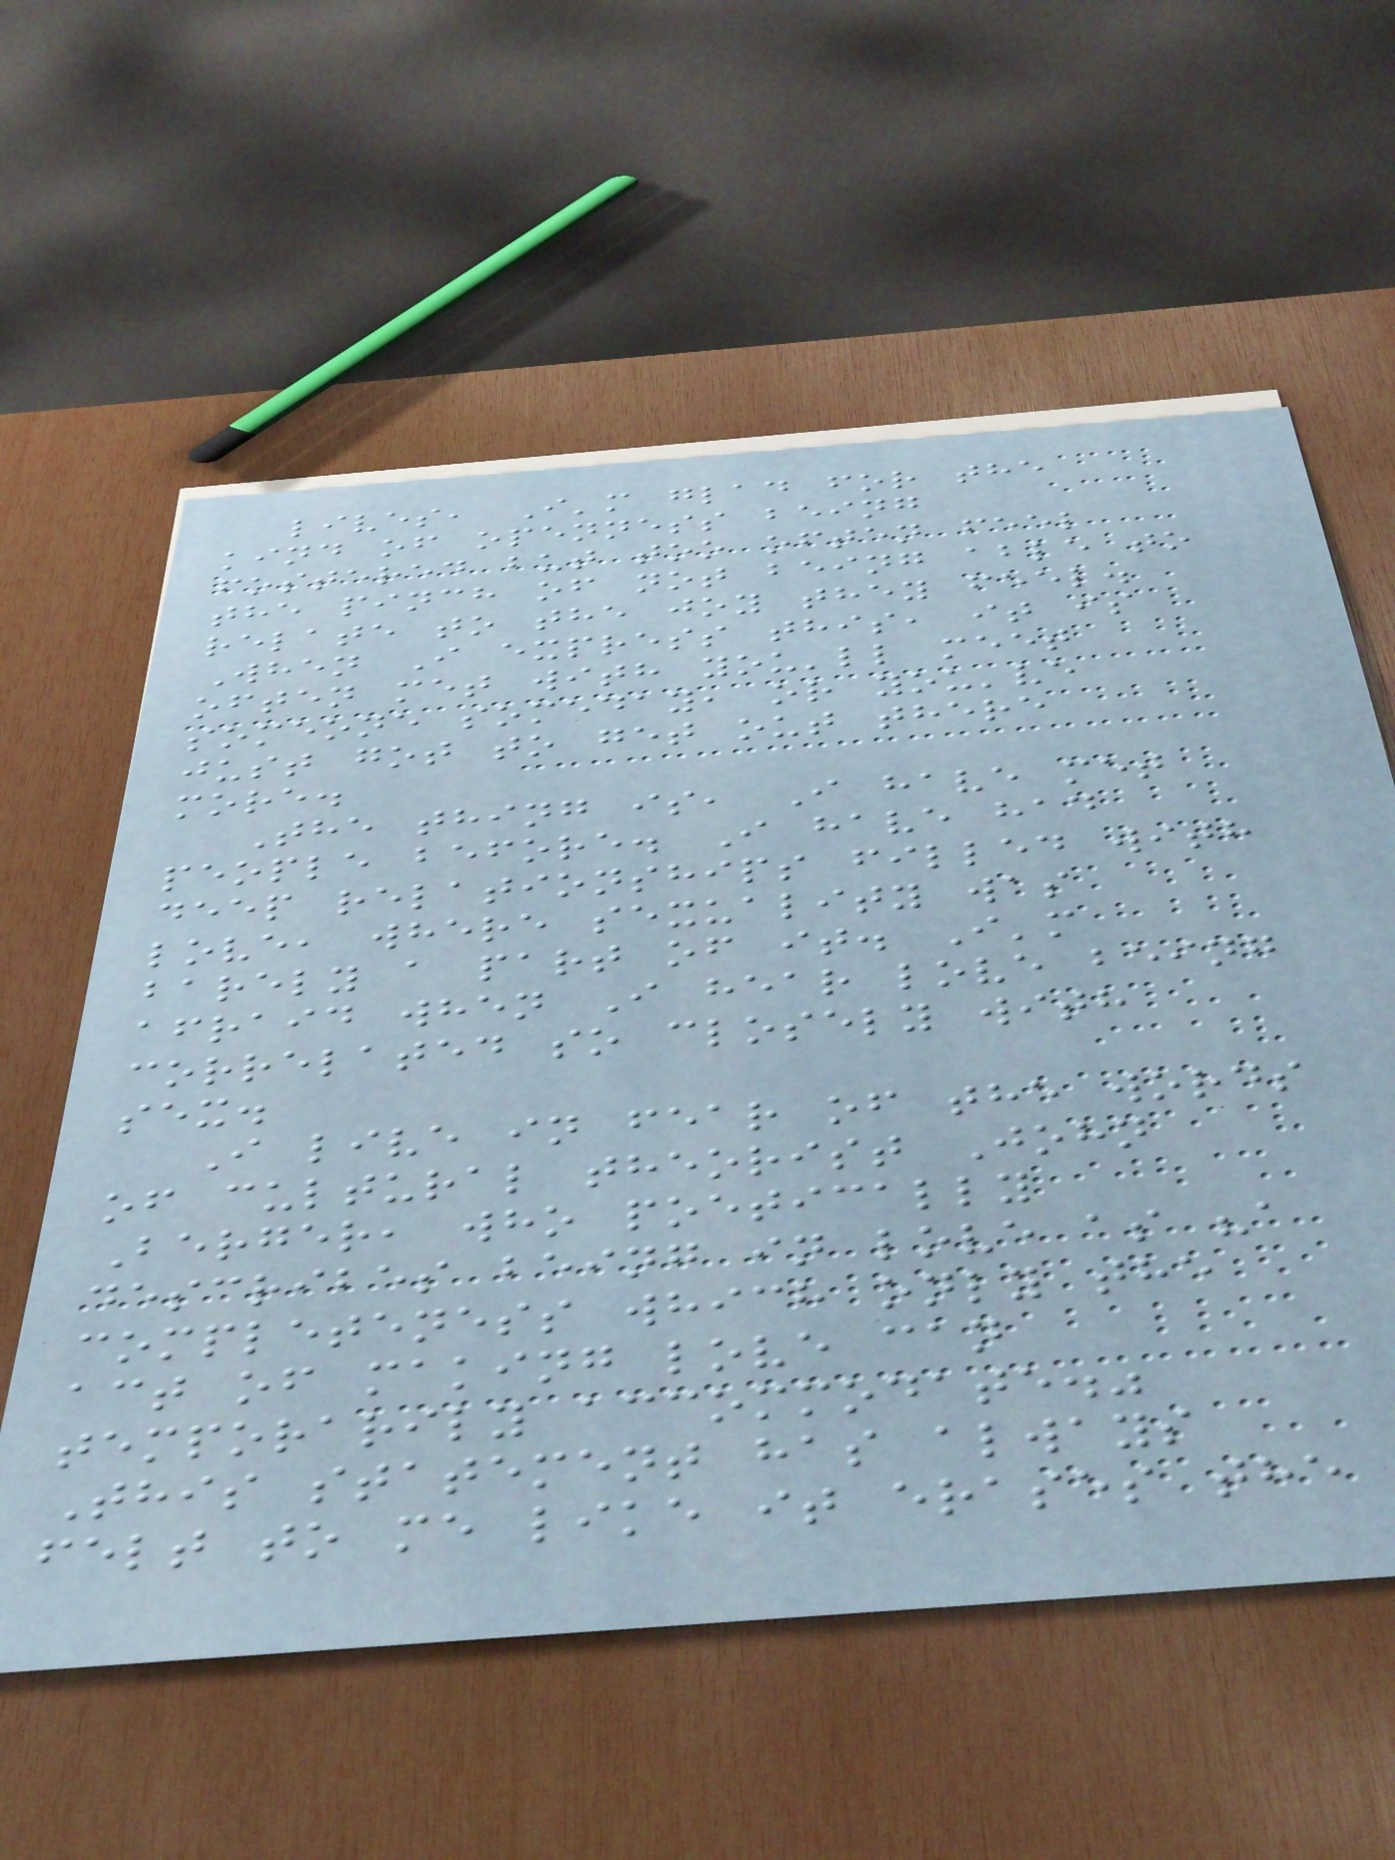lives, I'm glad for the
kind of openness being
fostered but too often feel
the pinch of not being able to
relate to the joy they feel.
When I express this, it is
often met with you'll meet
someone someday, or you've
just got to get out there
more.
The thing is, I have met
people before. I have had
deep relationships filled with
love, where sexuality was
barely a part of it. I'm
afraid when I hear love being
correlated so closely with
sex.
I live in fear of the words
of cultural theorist John
Berger, who poetically
describes being in love as "a
completeness which only the
act of making love can
temporarily accommodate."
This statement has always
felt to me like it erases the
